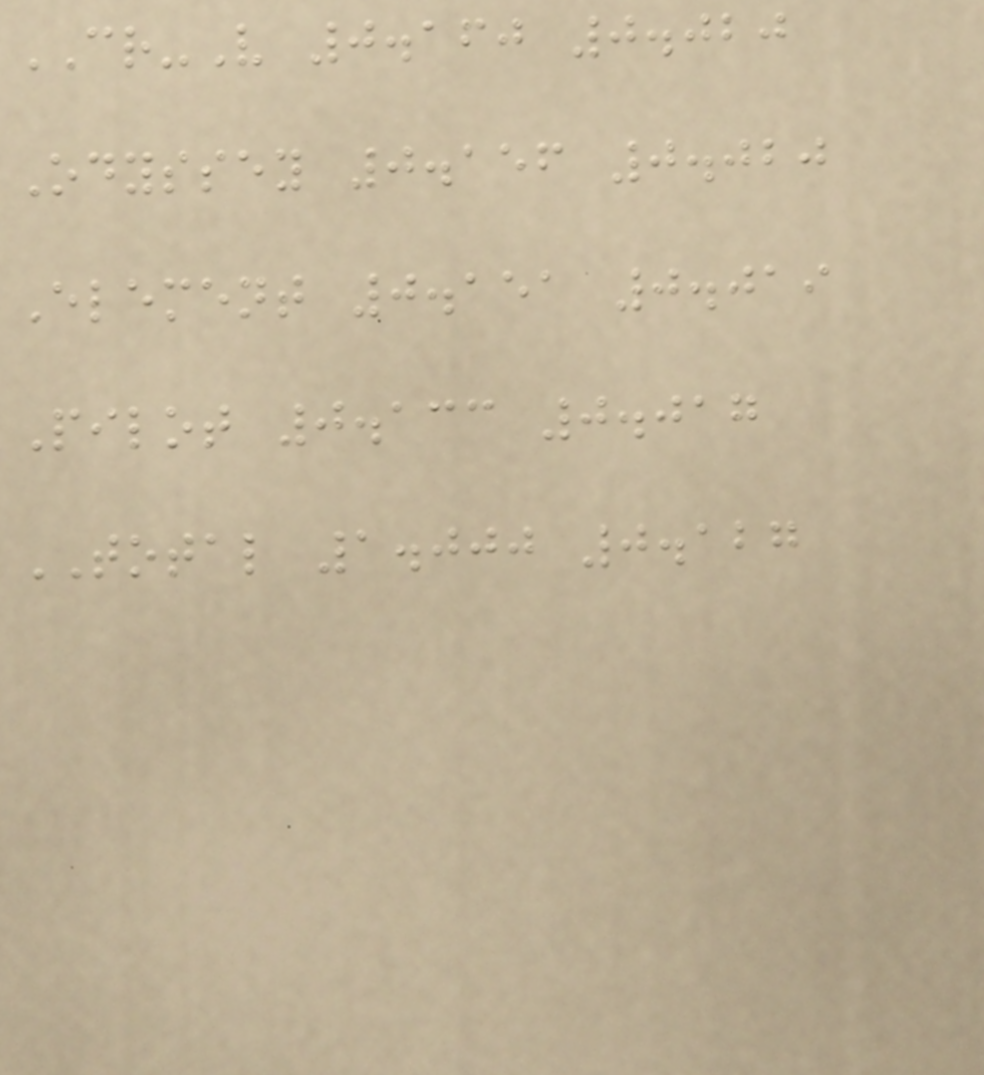CR-V 0.160 0.020
Odyssey 0.156 0.020
Element 0.151 0.019
Pilot 0.133 0.017
TOTAL 1.000 0.127
